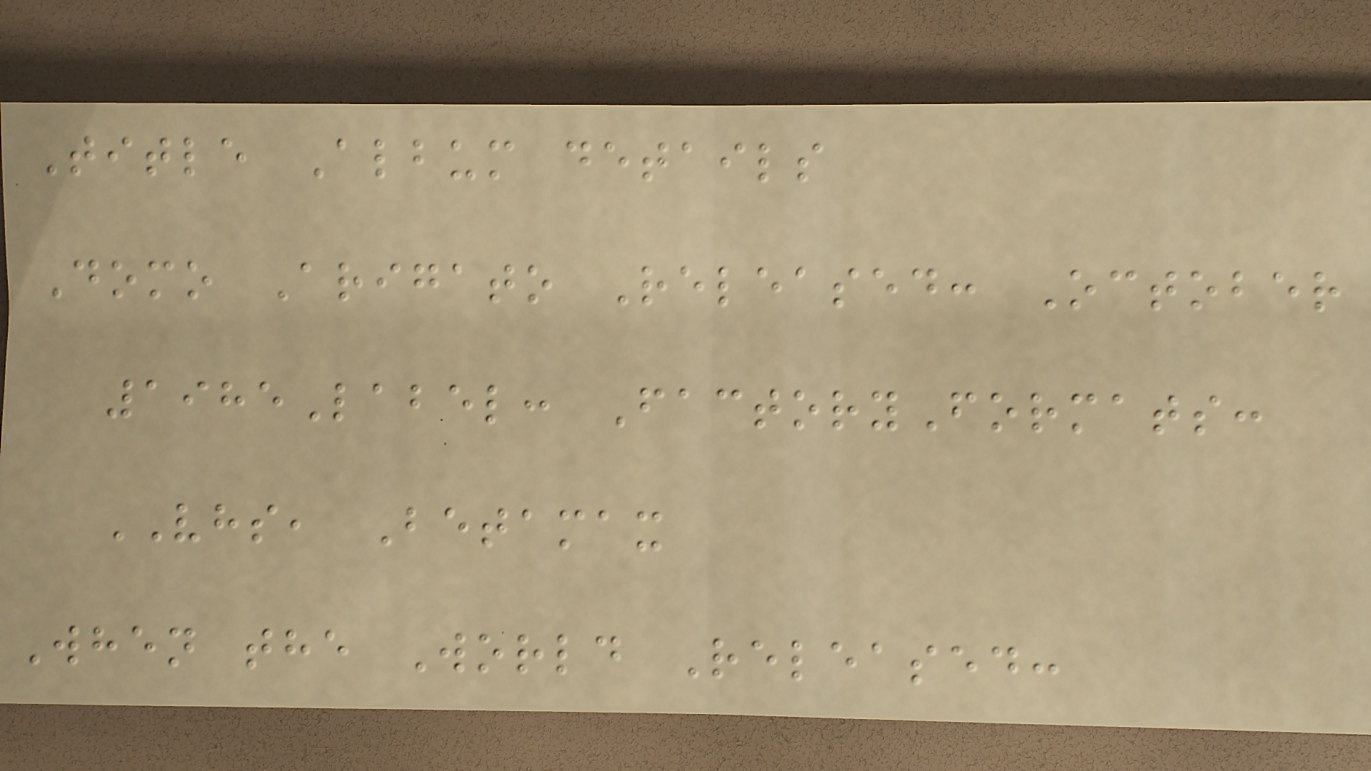Title Album details
Domo Arigato Released: October
1985Label: FactoryFormats:
VHS, Betamax
When the World Released:
